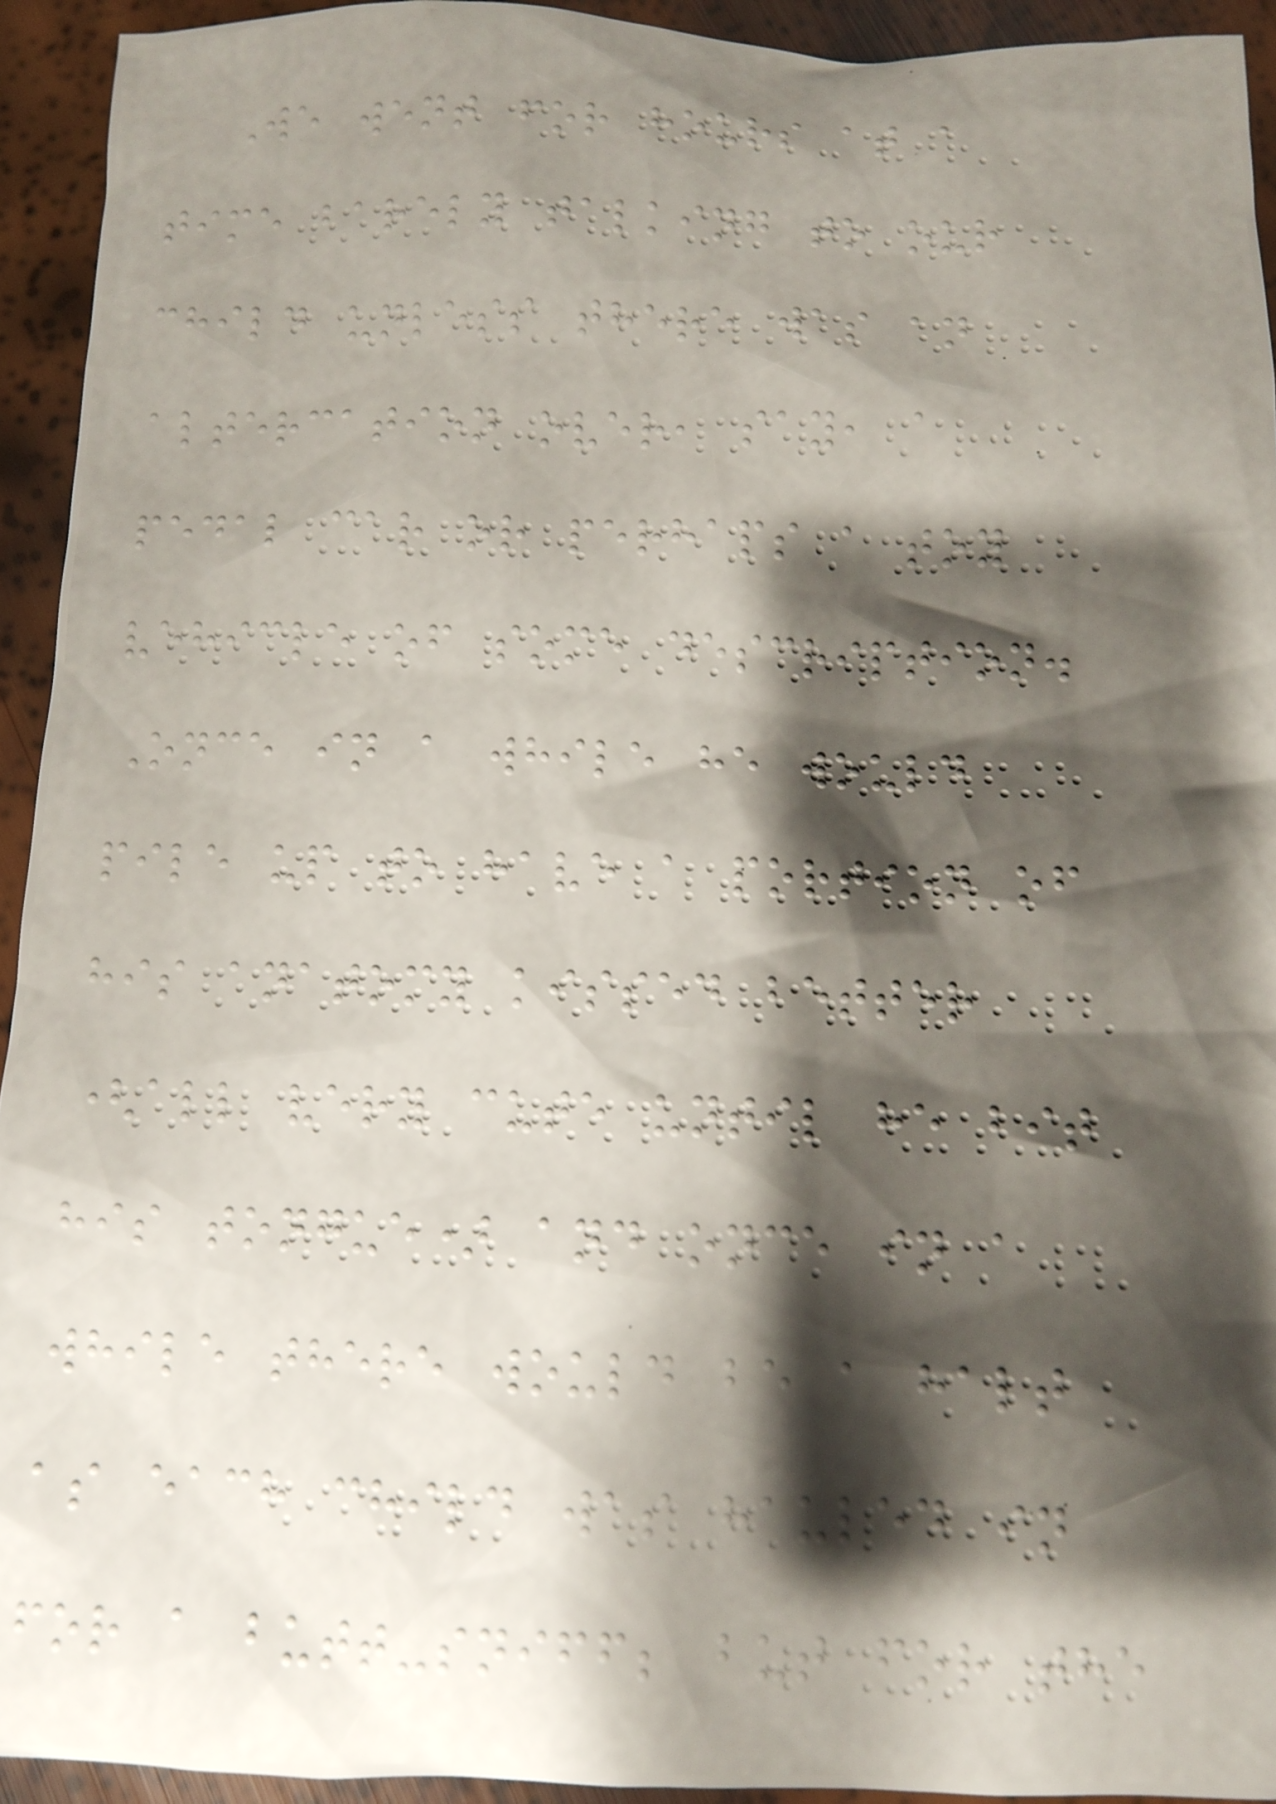We went for hours at a
time barely talking to our
child unless there was an
altercation over, say, a
pedal car or perhaps a toy
vehicle of some description.
Once in a while he would
pile up to have a portion of
his anatomy kissed better
(all very cute until he bit
his tongue) and once in a
while there would be a halt
as each child was hauled in
for a butt-sniff; but for the
